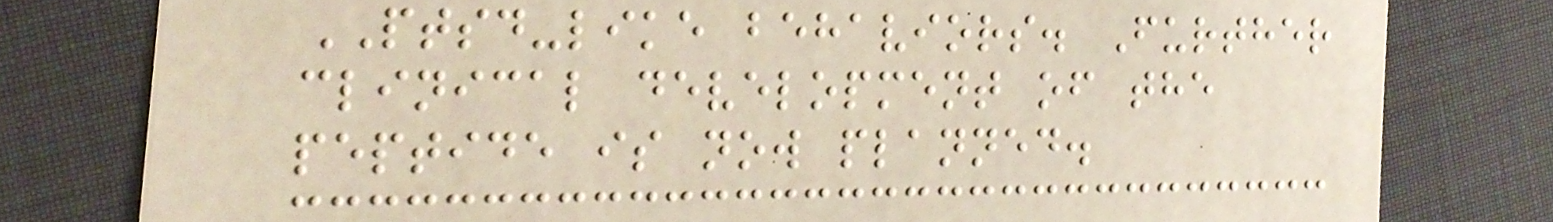PTSD-like behaviors. Further
clinical development of the
peptide is now planned.
